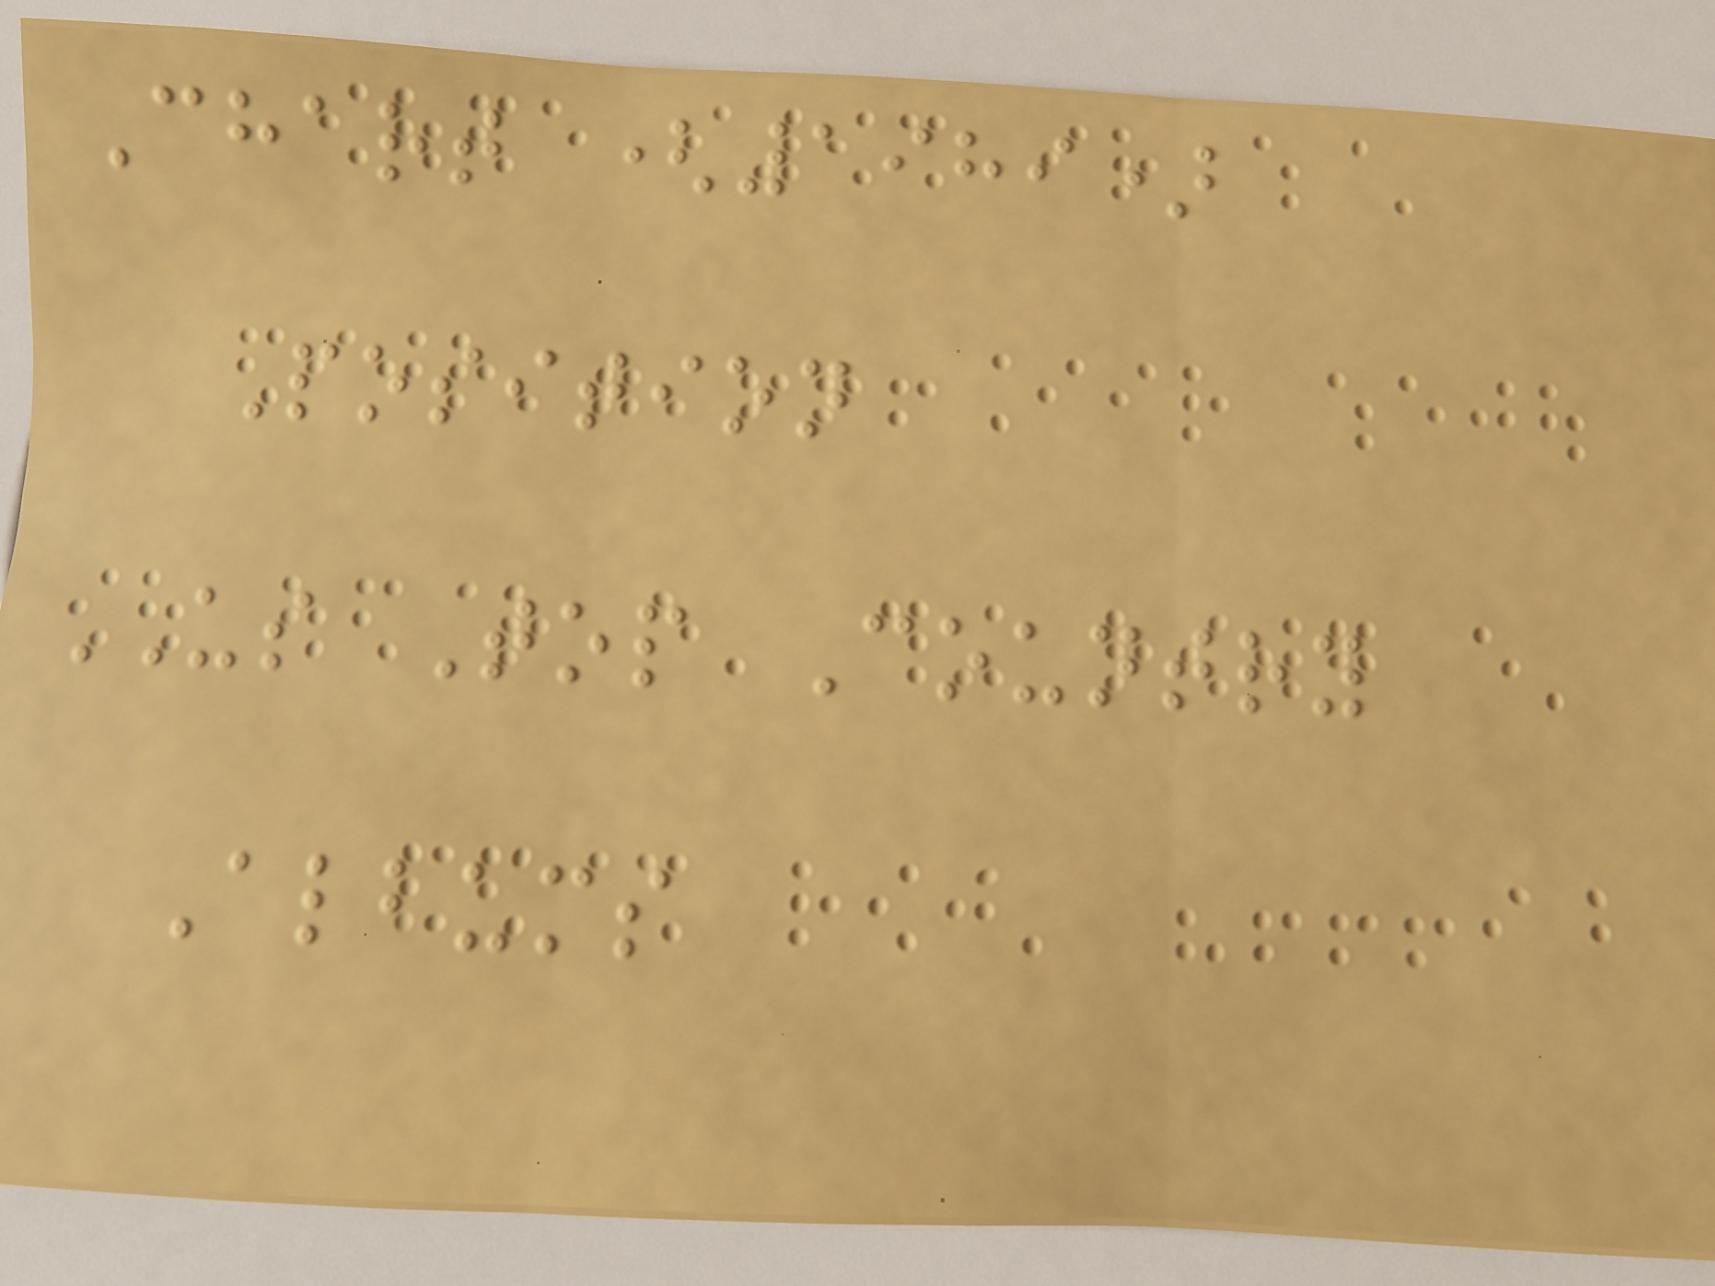Chart (1989)
Position
US Top Country
Albums
